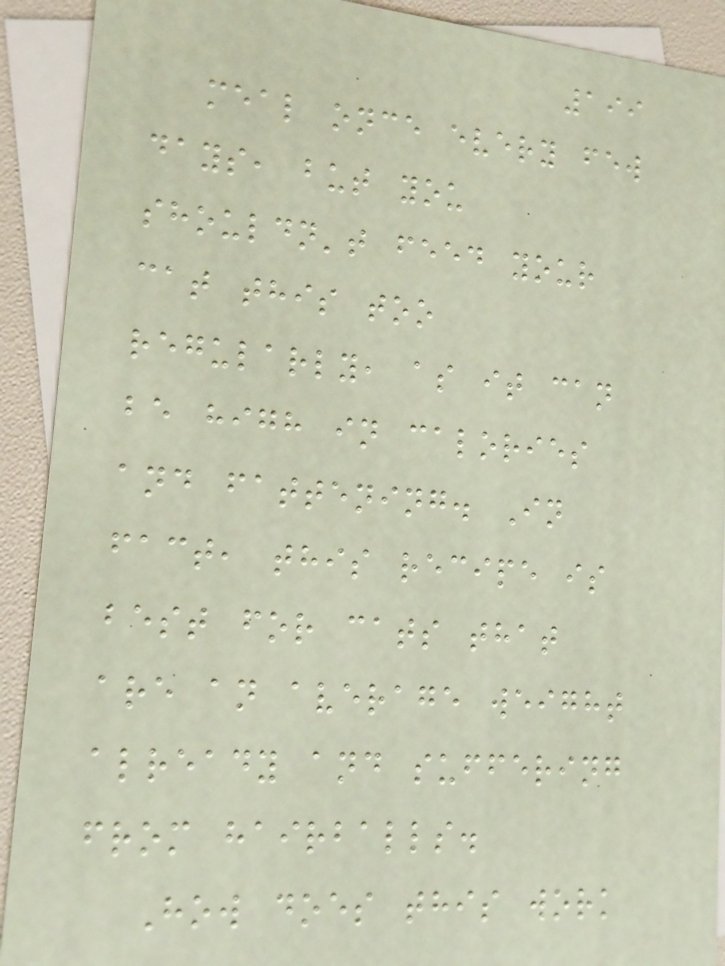199
meal once every few
days, but you
shouldn't feed your
cat this too
regularly, as it can
be high in calories
and fattening. In
fact, this recipe is
best for cats that
are an average weight
already and suffering
from hairballs.
How does this work
